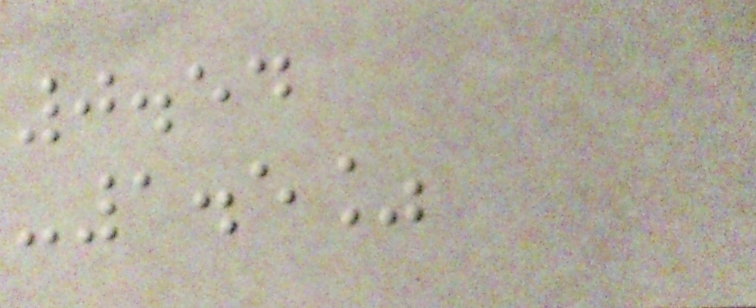0.54
-1.5%
